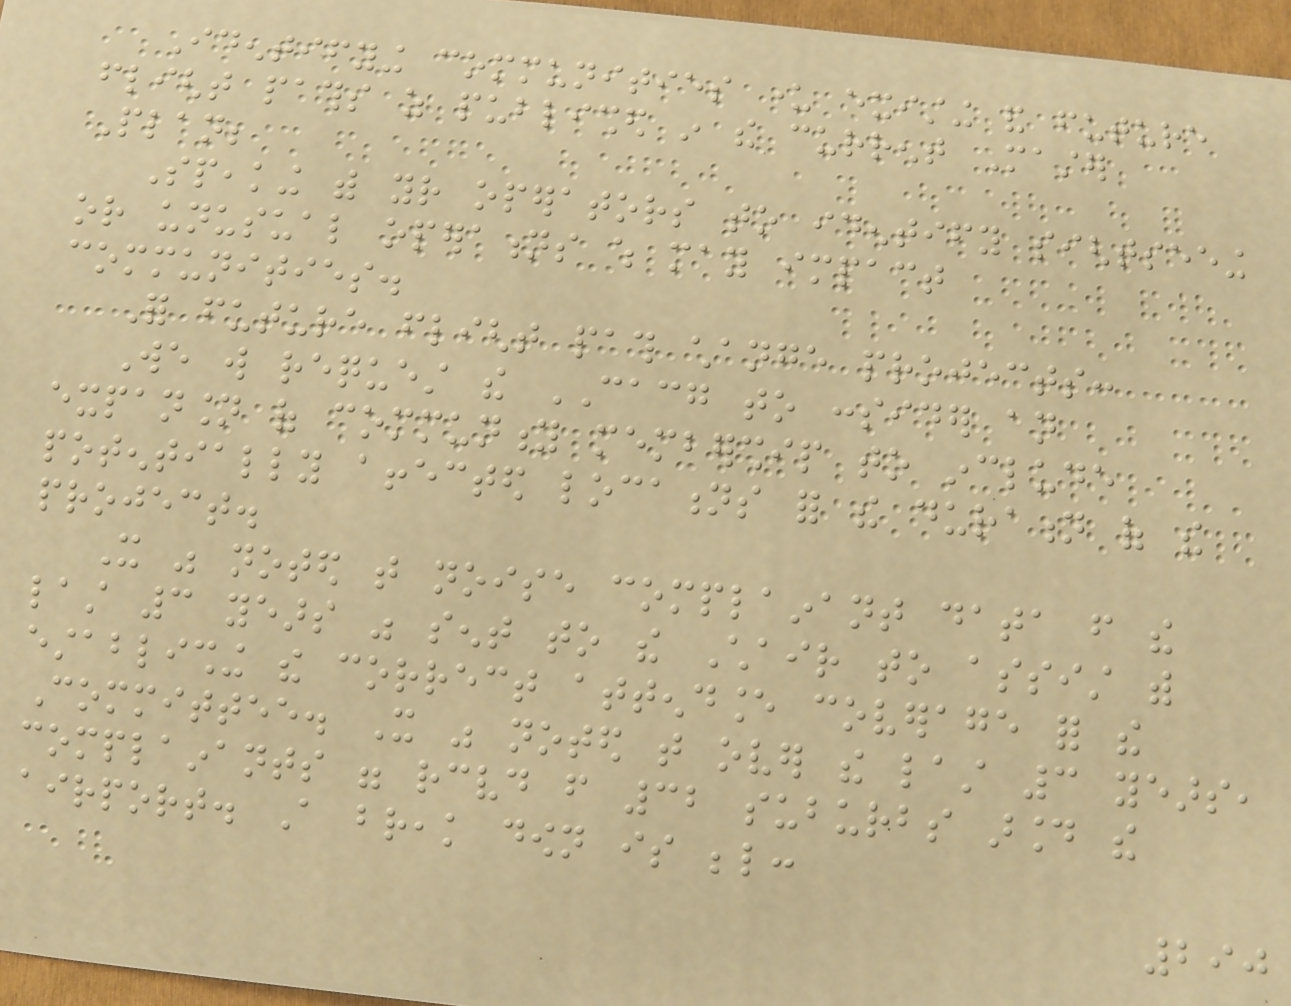Identifying communities under existing and future
flight paths as published in the current Master
Plan;
Speaking with your operators to identify sightseeing
or unusual operations which may impact
communities.
For future flight path change projects:
We will request the CACG to consider an
expansion of community membership to include
potentially affected locations for the duration of the
project.
It was noted that noise complainant data from the
last 3 years was sent to the Chair to assist with
establishing the correct attendance coverage for the
Committee. It was noted that over the last 3 years,
complainants were received from 32 suburbs around the
airport. A break down is below:
290
